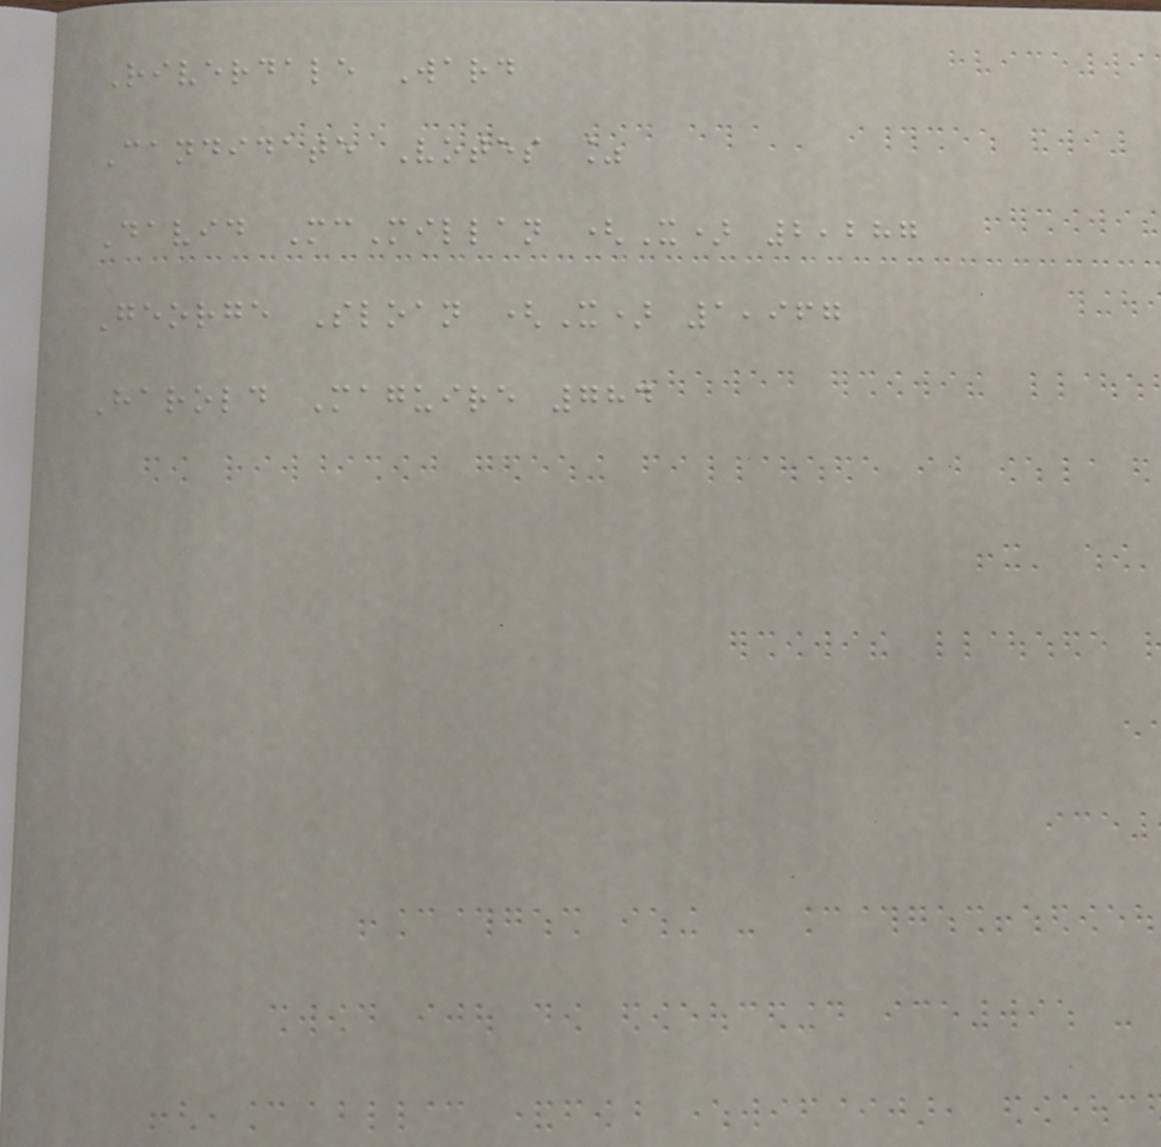Riverdale Ward
Candidate Votes %
David McMillan (X) 2,287
George Sloan (X) 1,967
Harold Maguire 784
